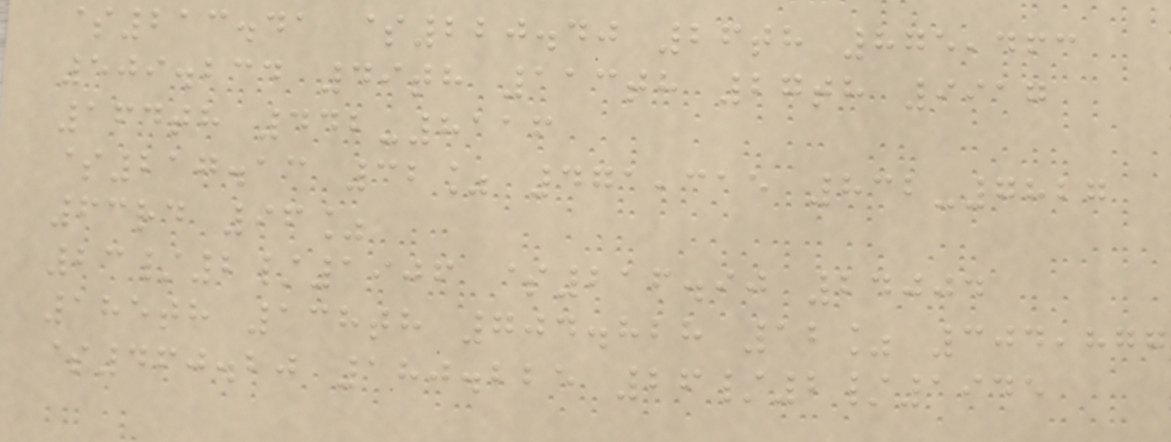$213.41 $220.40 26th 875,463
509.234 49th 113th 27th 9917
164th 442-8116
$217.13 32% 471,315 832-7827
63rd 96%
23/2/1906 $216.90 24004
185th 138th 704.828 12% 304,877
$460.20 180.225 26/2/1945
